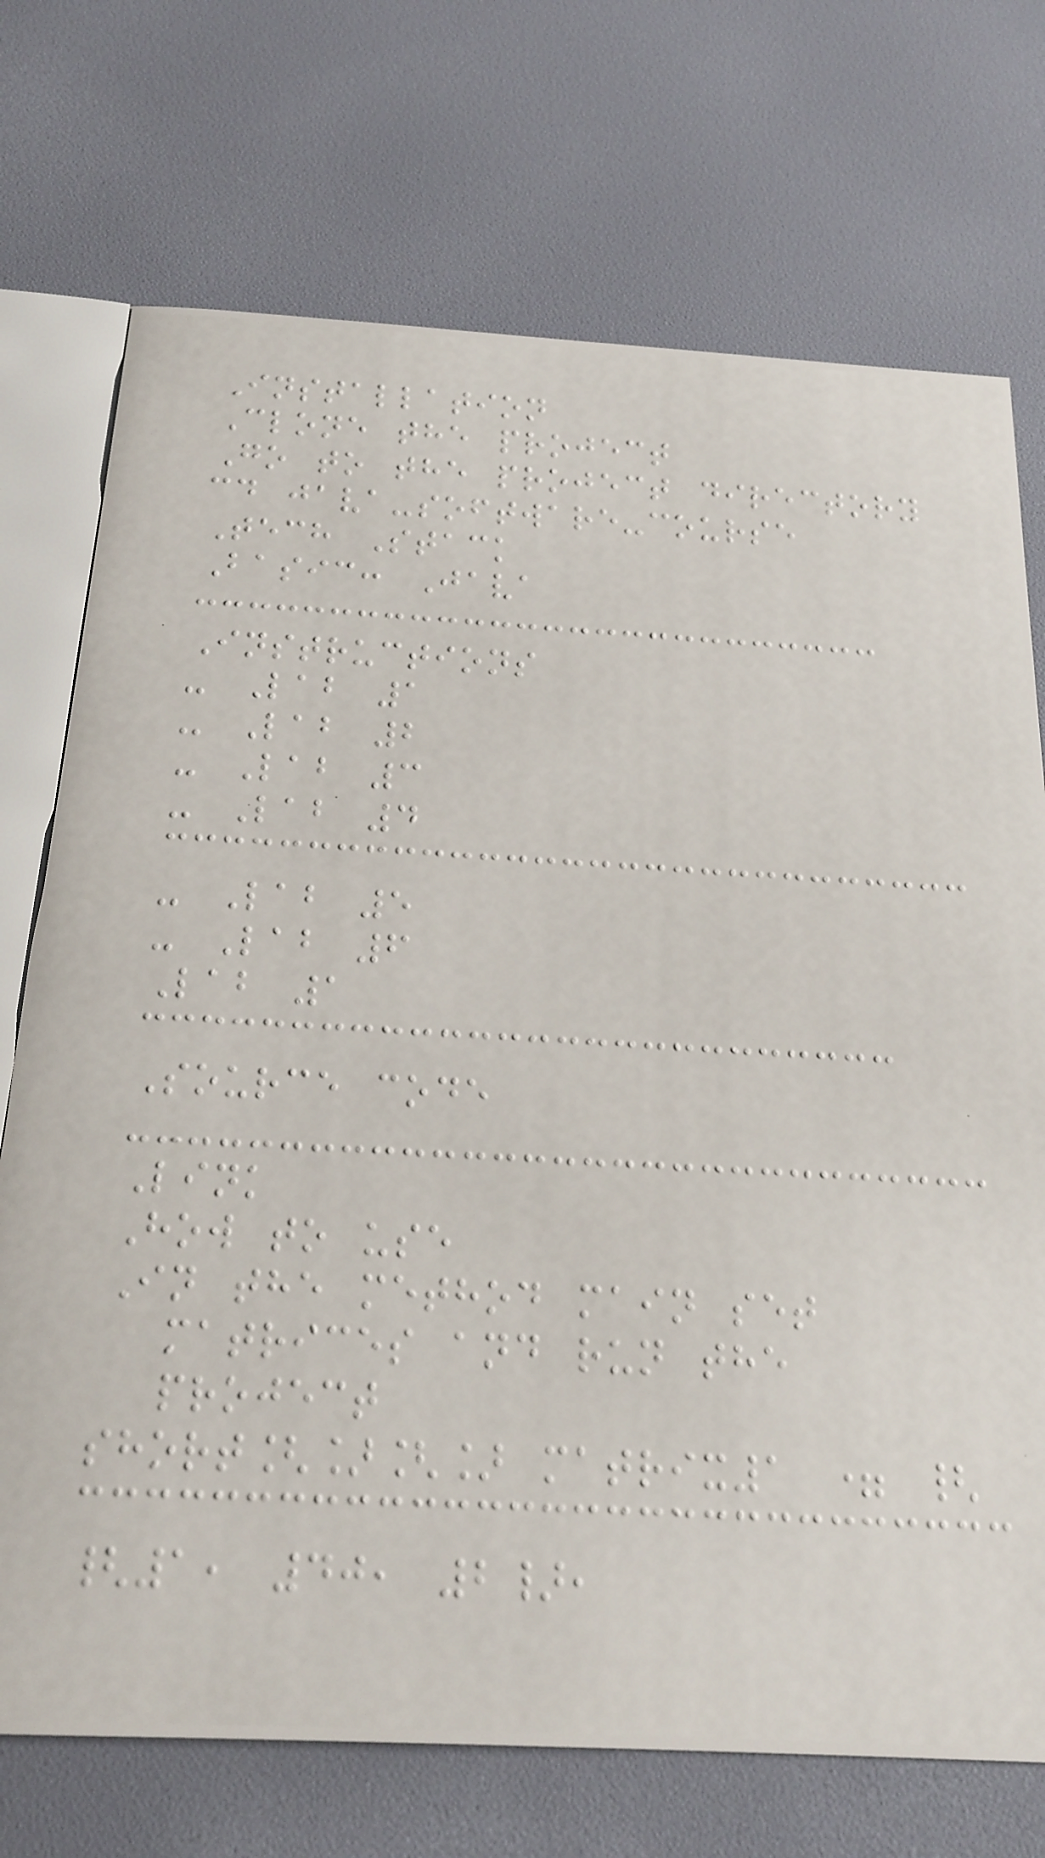Installation
Clone the project
Go to the project directory
cd java-software-course
Tech Stack
Basic: Java
Instructions
- Lab 1
- Lab 2
- Lab 3
- Lab 4
- Lab 5
- Lab 6
Lab 1
Source code
Link
How to use
In the method main set
matrices and run the
project
short[][] matrix1 = {
{1, 40, 2},
